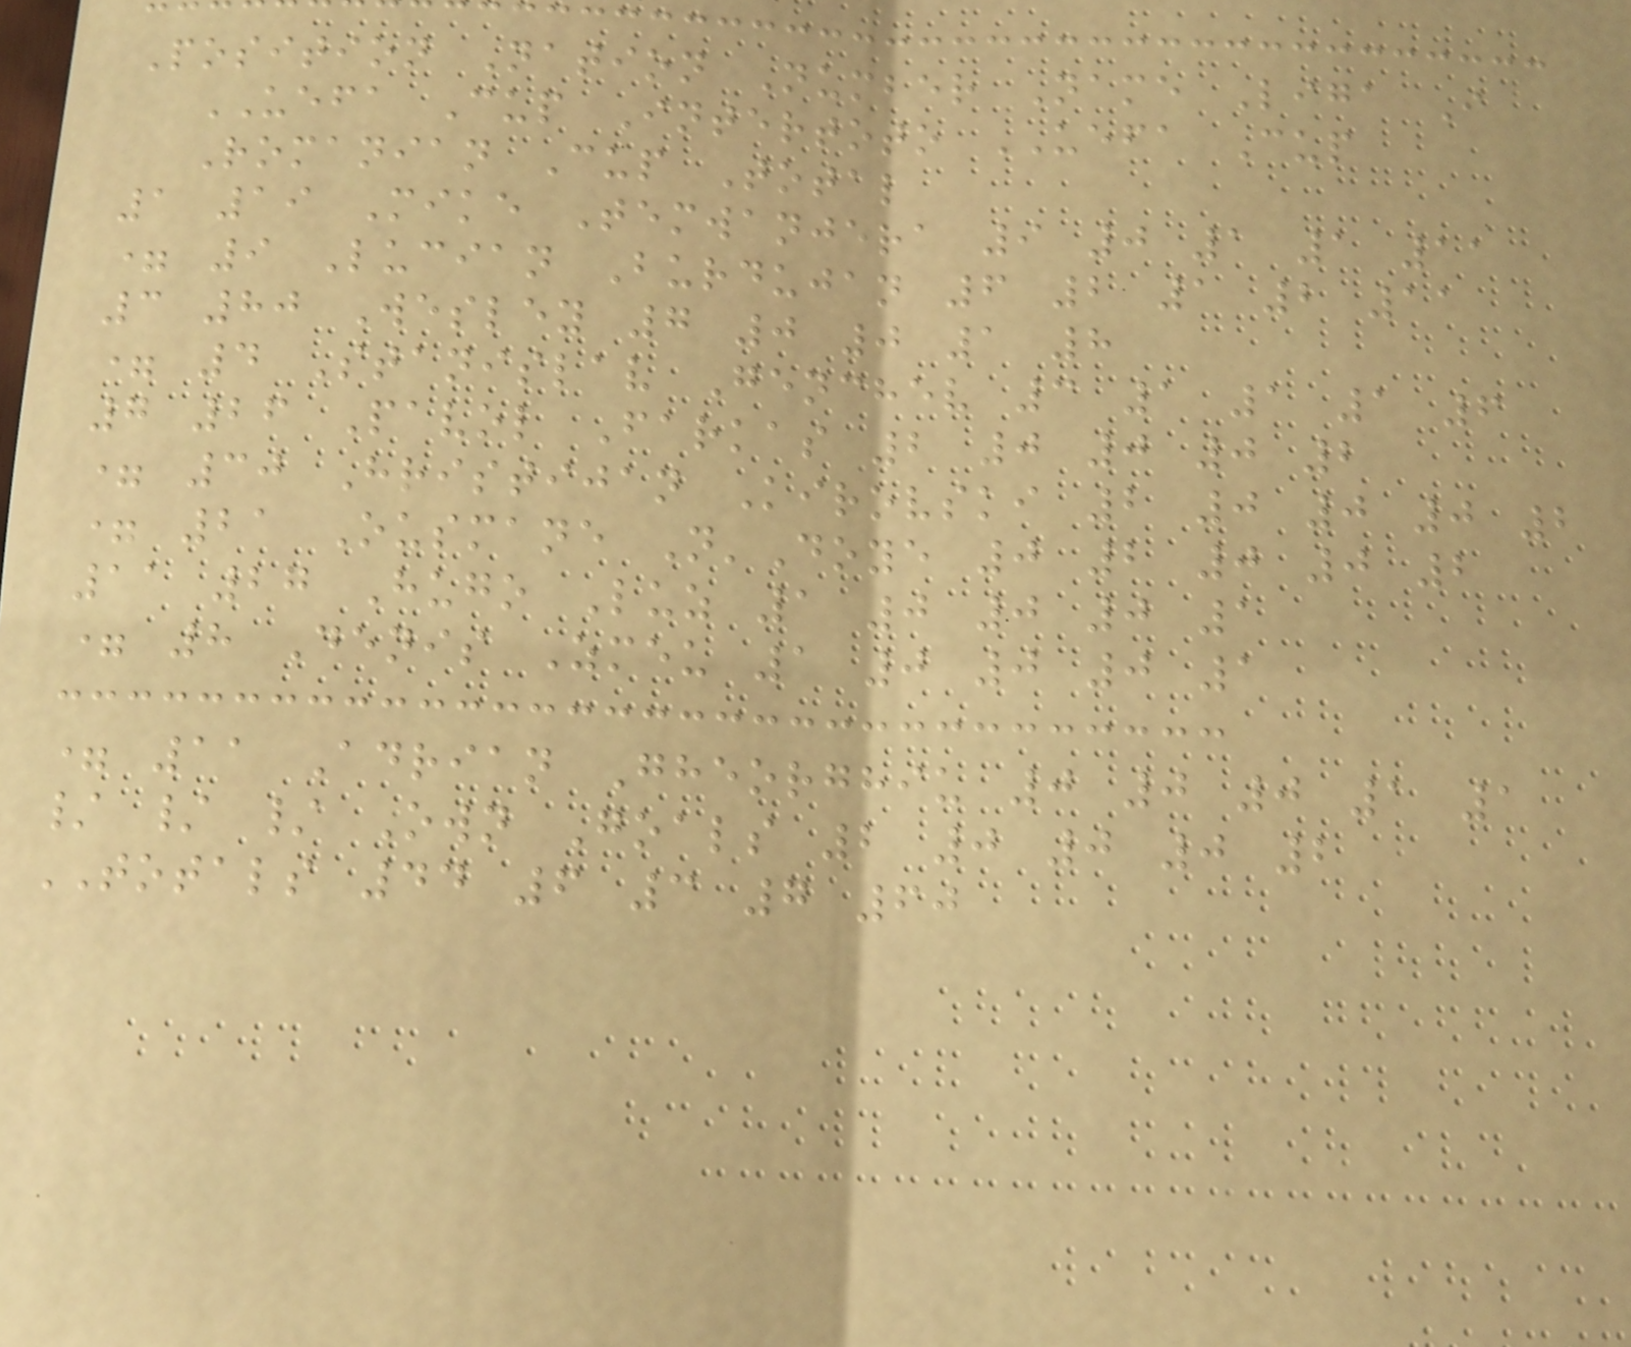Position Nation Number Name Liga I
UEFA Cup Intertoto UEFA Cup
Romanian Cup Total
1 19 Mike Temwanjera 9 0 1 1 11
= 9 Lucian Burdujan 6 2 1 2 11
3 80 Wesley 7 0 0 1 8
= 4 Stanislav Genchev 3 1 1 1 6
7 26 Pavol Farkas 2 0 0 0 2
= 30 Hristijan Kirovski 2 0 0 0 2
= 21 Ousmane N'Doye 0 2 0 0 2
11 27 Hugo Luz 1 0 0 0 1
= 8 Denis Zmeu 1 0 0 0 1
= 11 Adrian Gheorghiu 0 0 0 1 1
/ / / Own Goals 2 0 0 0 2
TOTALS 44 6 3 7 60
